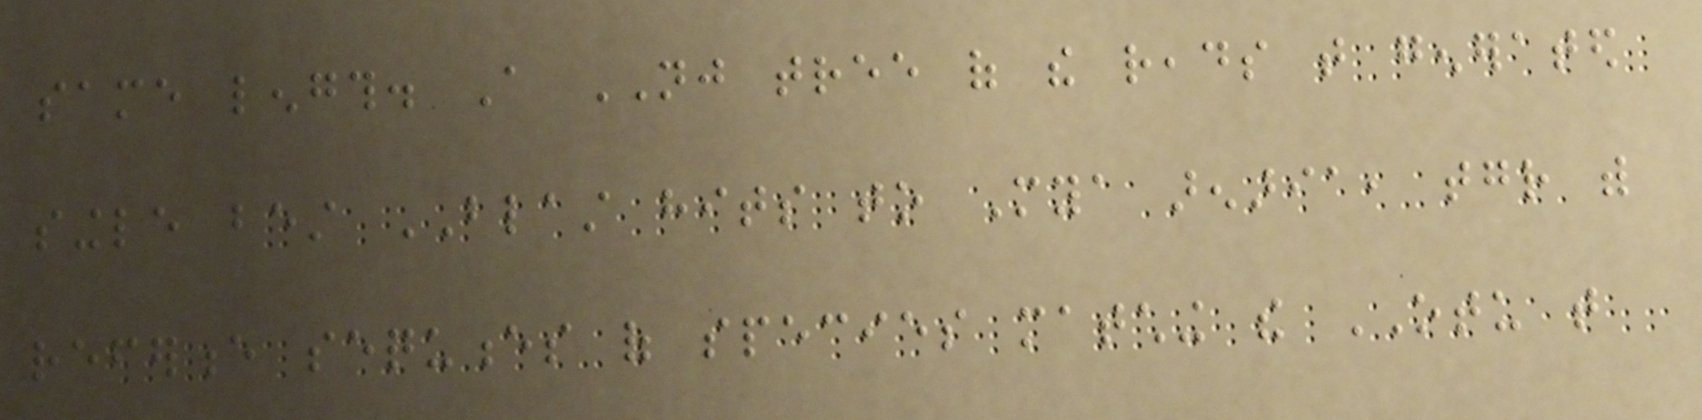same length. A NJ tree of the reads that generated
single best BLAST hits to Mya arenaria, together with
reference sequences of species matching the OTU that
